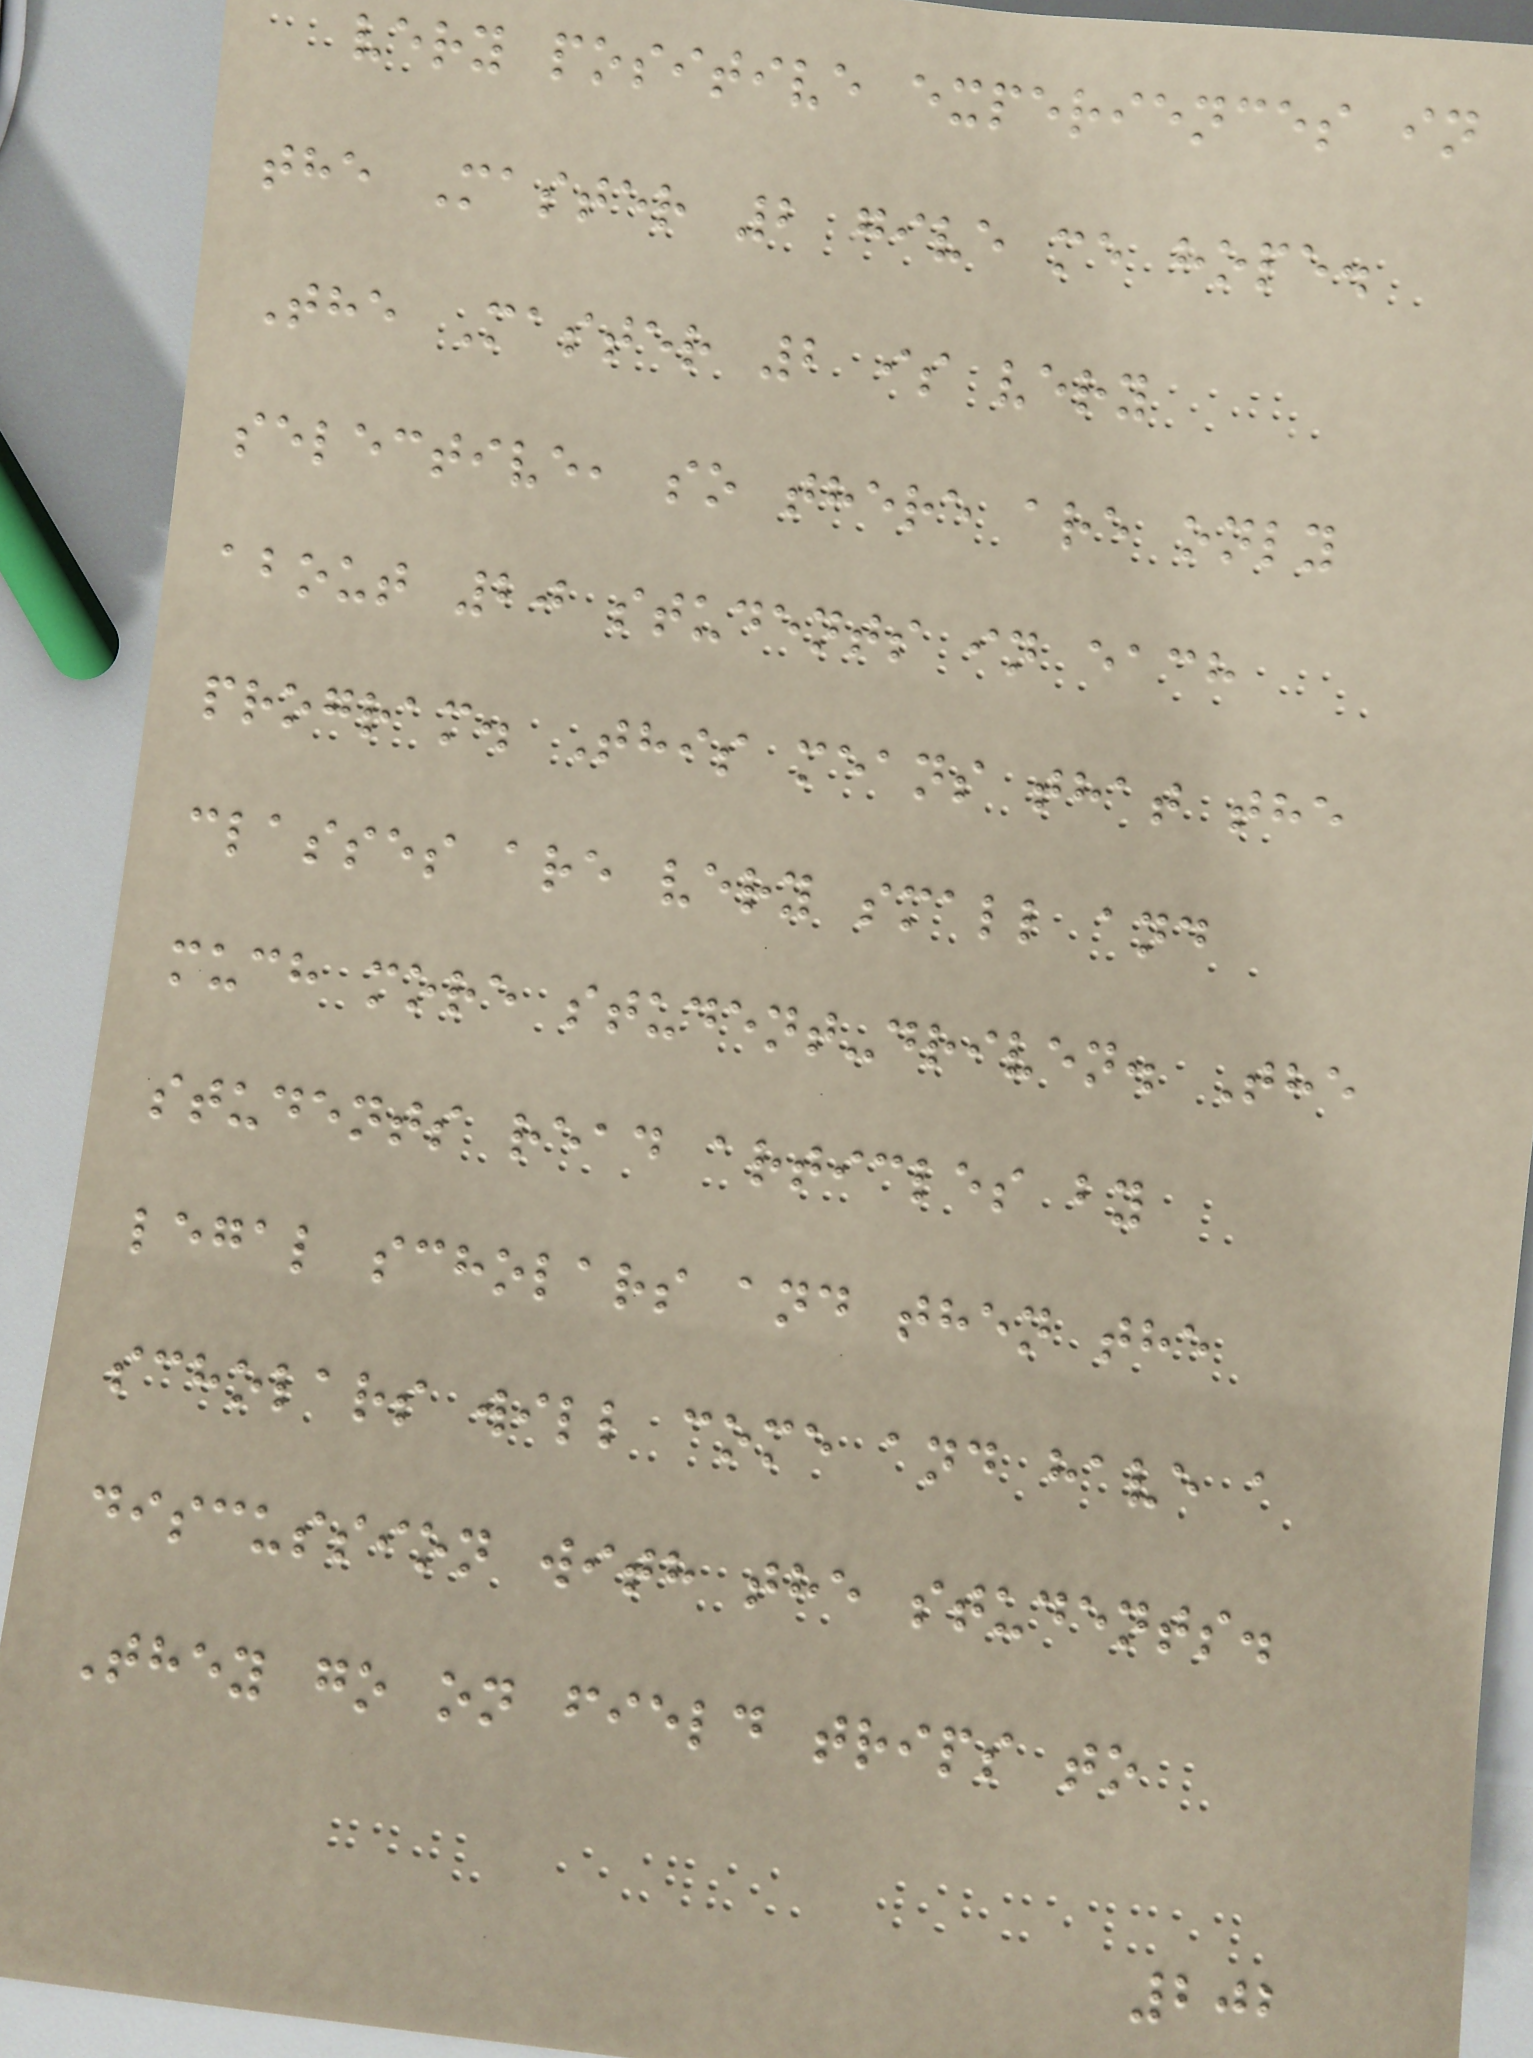very positive experiences in
the Master 2 give me hope.
The Master 2 is very
selective, so there are only
about 20 students in each
program. This means that the
classes are very small and
much more student-driven. The
students read articles by
legal scholars and then the
scholars will come and have a
discussion with the students.
They go on field trips to
202
